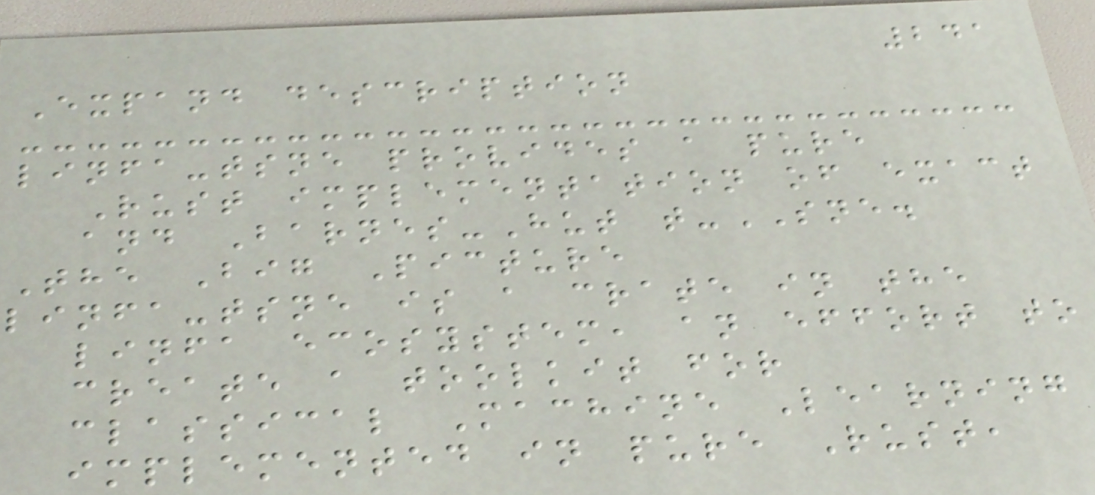241
Expand description
linfa-tsne provides a pure
Rust implementation of exact
and Barnes-Hut t-SNE.
The Big Picture
linfa-tsne is a crate in the
linfa ecosystem, an effort to
create a toolkit for
classical Machine Learning
implemented in pure Rust,
